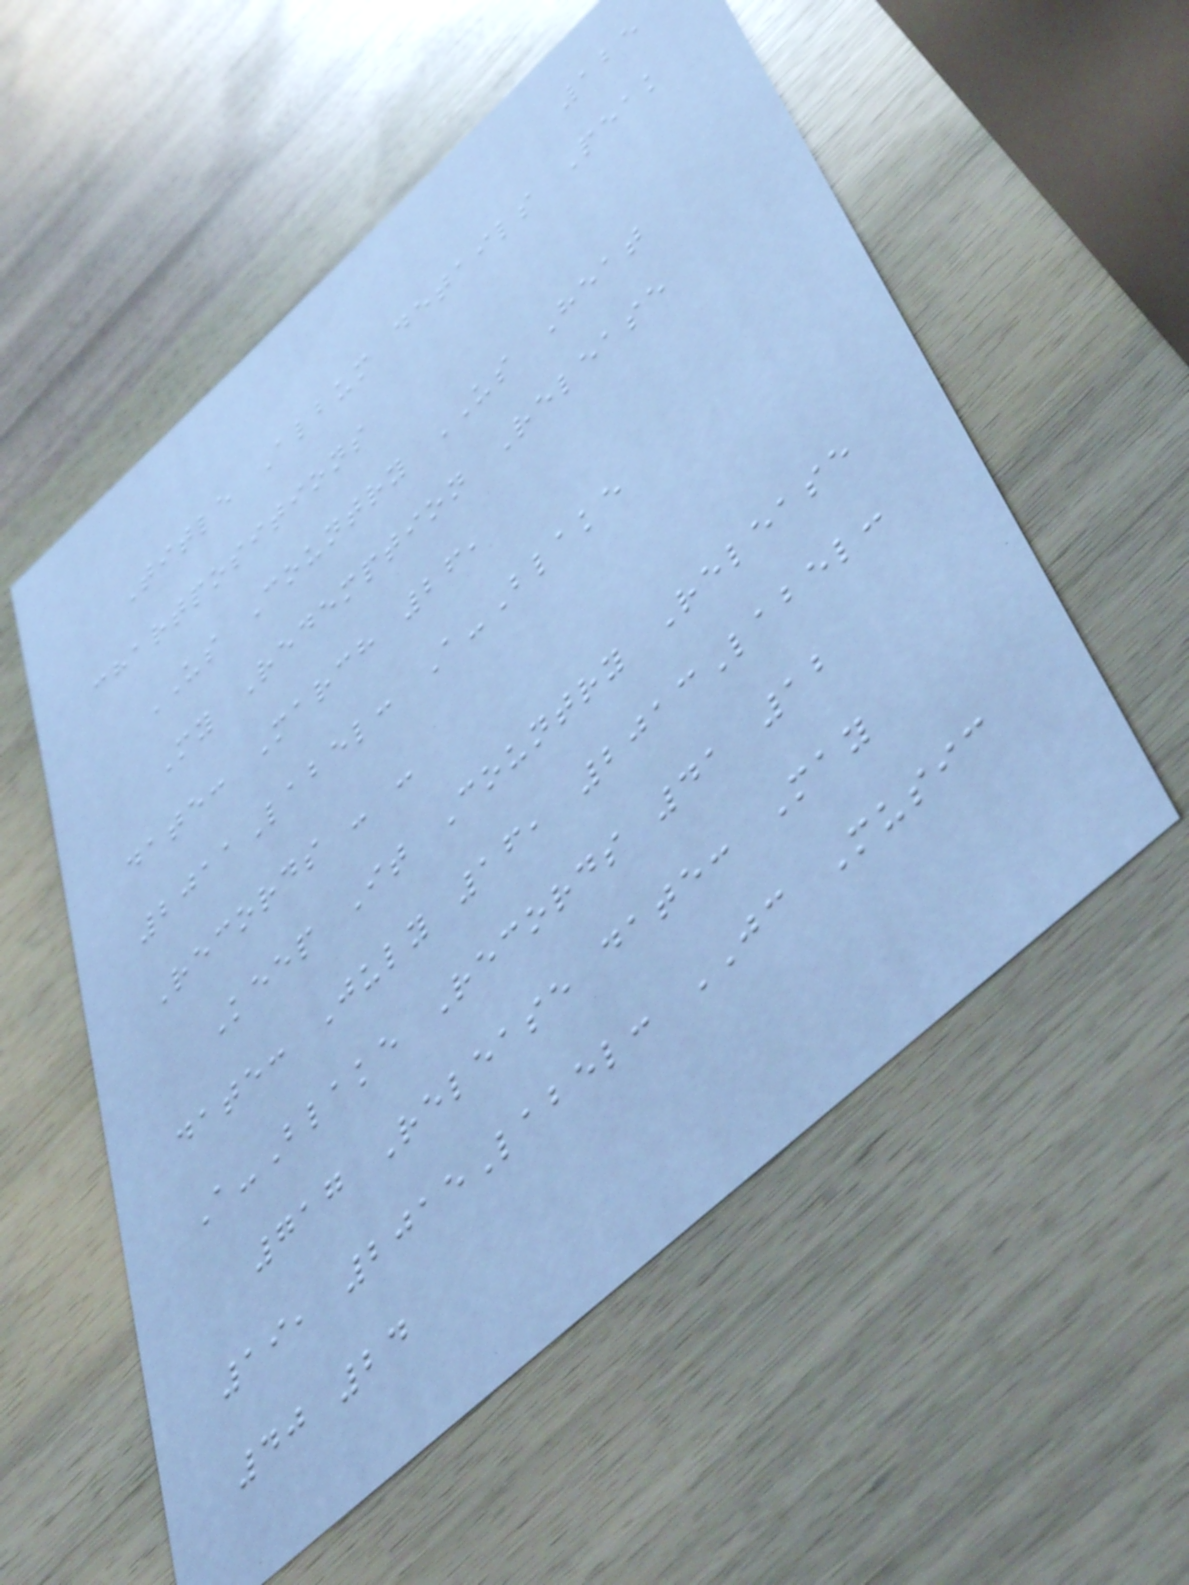125
Title Album details Peak
chartpositions
US Country US Heat
My Redemption Release
date: March 26,
2011Label: A-Blake
Records - -
Keep It Country Release
date: July 16, 2013Label:
A-Blake Records 41 12
717 Release date: May
19, 2015Label: JC Music
40 24
